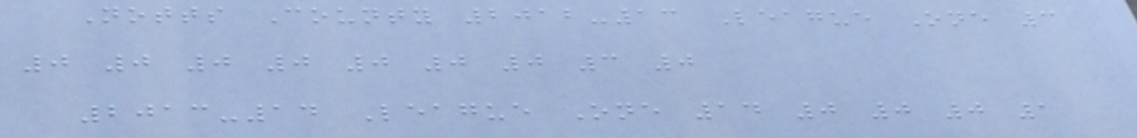Notts County 2012-13 League One 3
0 0 0 0 0 0 0 3 0
2013-14 League One 14 0 0 0 1
